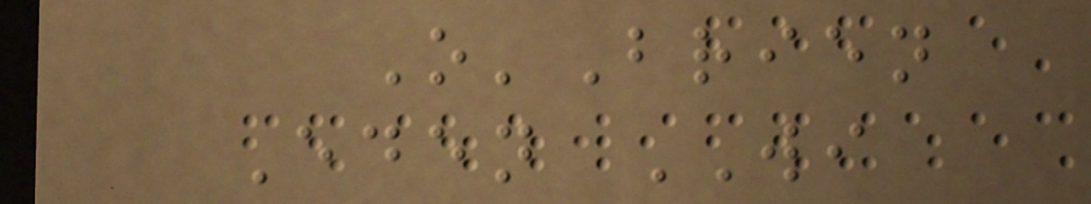O'Brien
Eden WI
